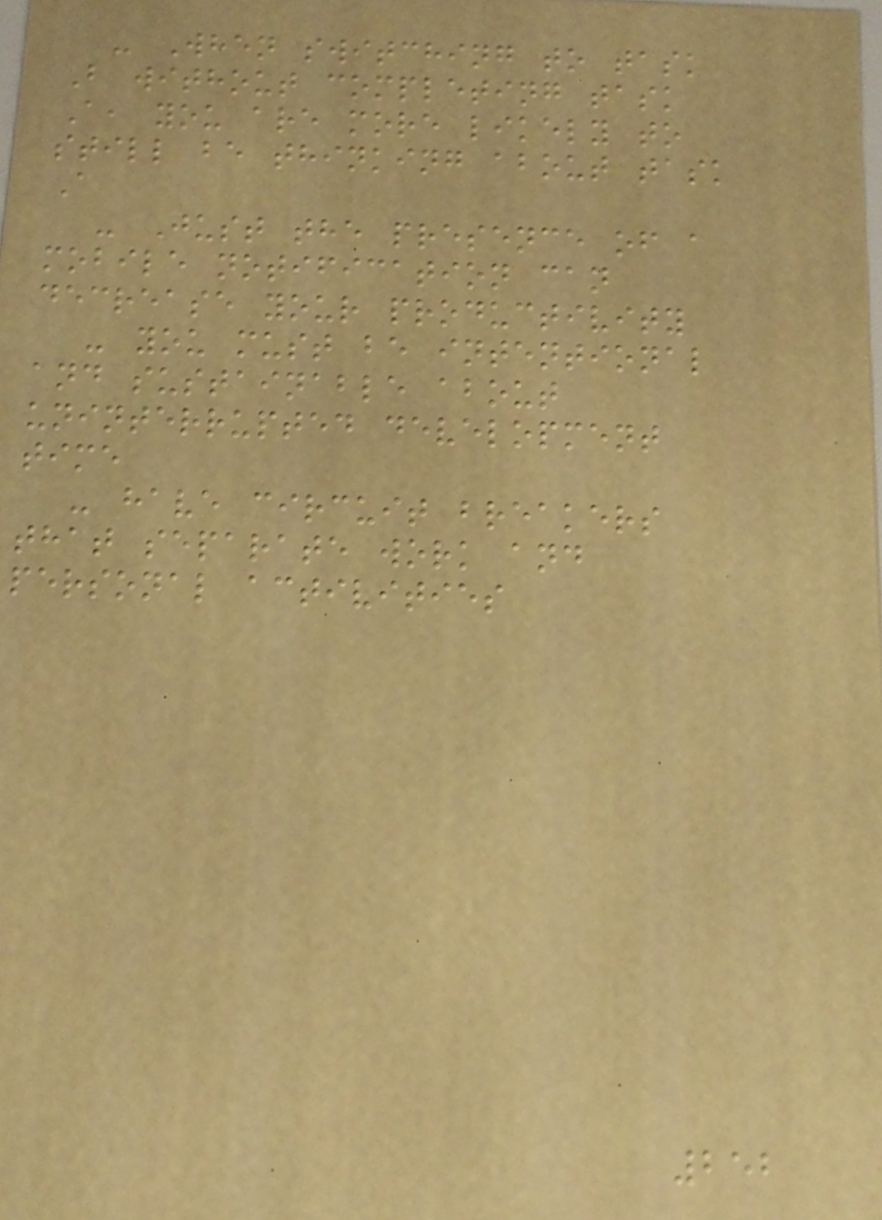- When switching to task
B without completing task
A, you are more likely to
still be thinking about task
A
- Just the presence of a
mobile notification can
decrease your productivity
- you must be intentional
and sustainable about
uninterrupted development
time
- have circuit breakers
that separate work and
personal activities
252
